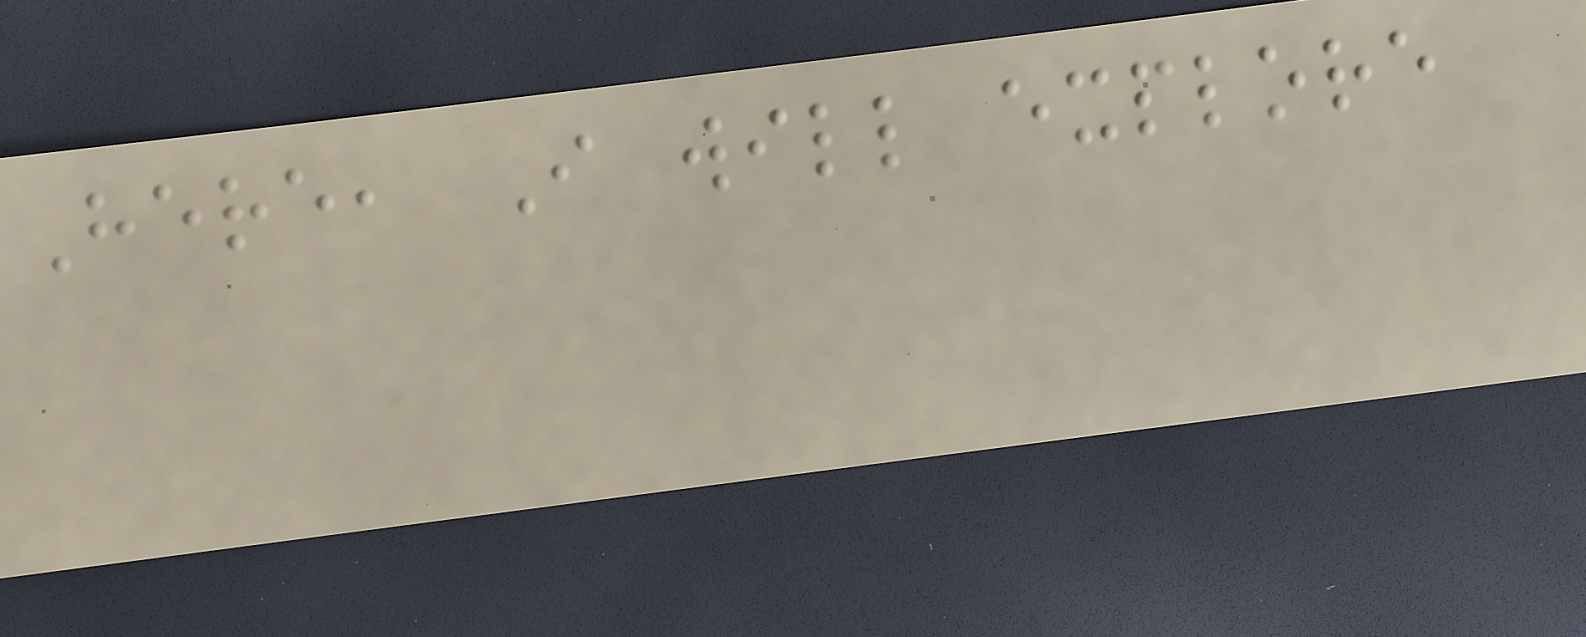Here, I will explore
